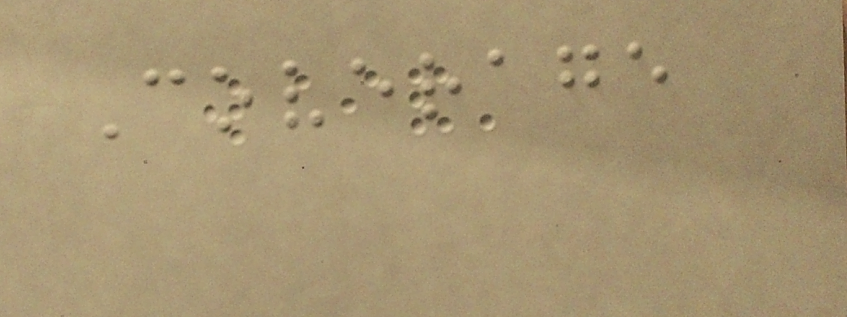Coverage
